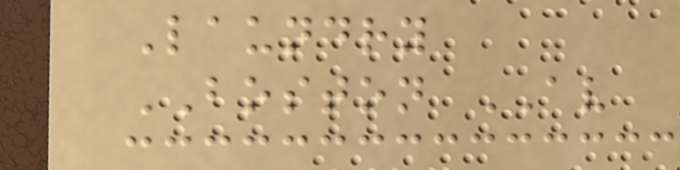Laundry
BOSTON AV
